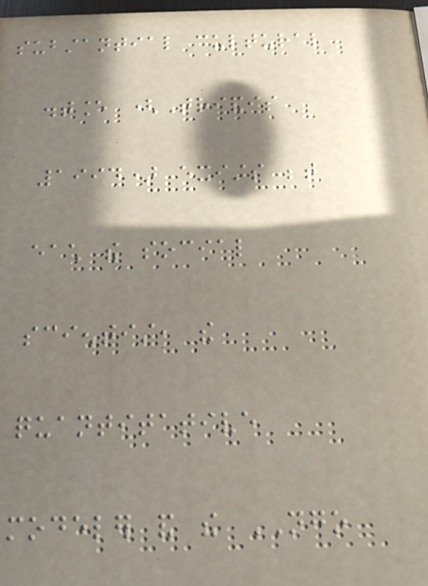substantial cultural
distance (Triandis
1994) exists between
each the social
scientist, the
quantitative
modeler and the NGO
